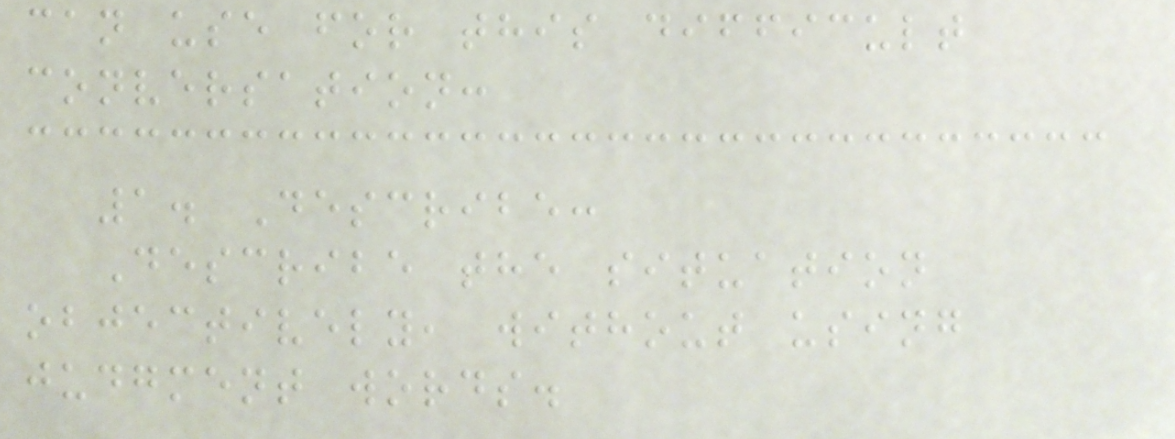can use for this difficult
conversation:
1. Describe:
Describe the situation
objectively, without using
judgment words.
